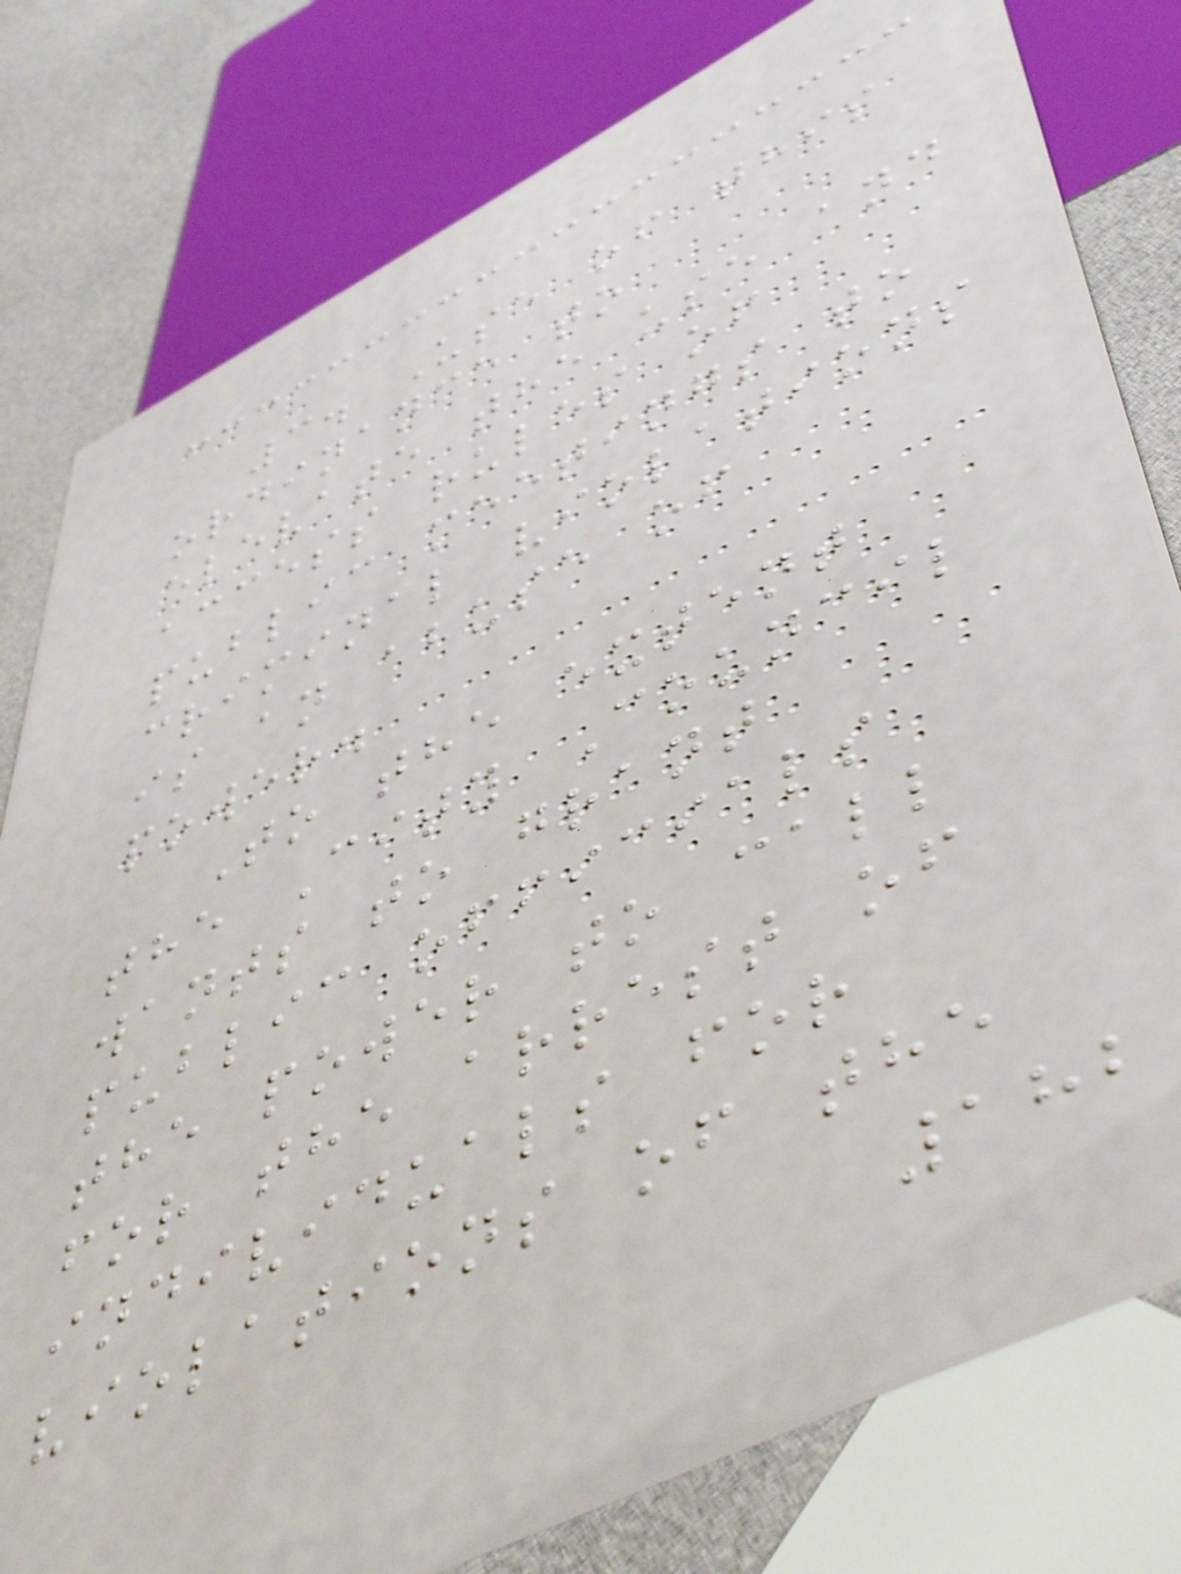3. Use of this
ordinance to
elevate the use and
access rules of
public meetings to
criminal violations
is an abuse of
power.
To the extent
the City Council
wants to grant
public officials
the power to call
for the arrest of
individuals for
violations of the
182
